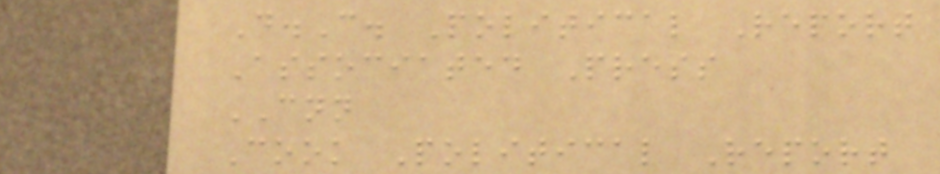D.C. Political Report
Associated Press
CNN
Cook Political Report
